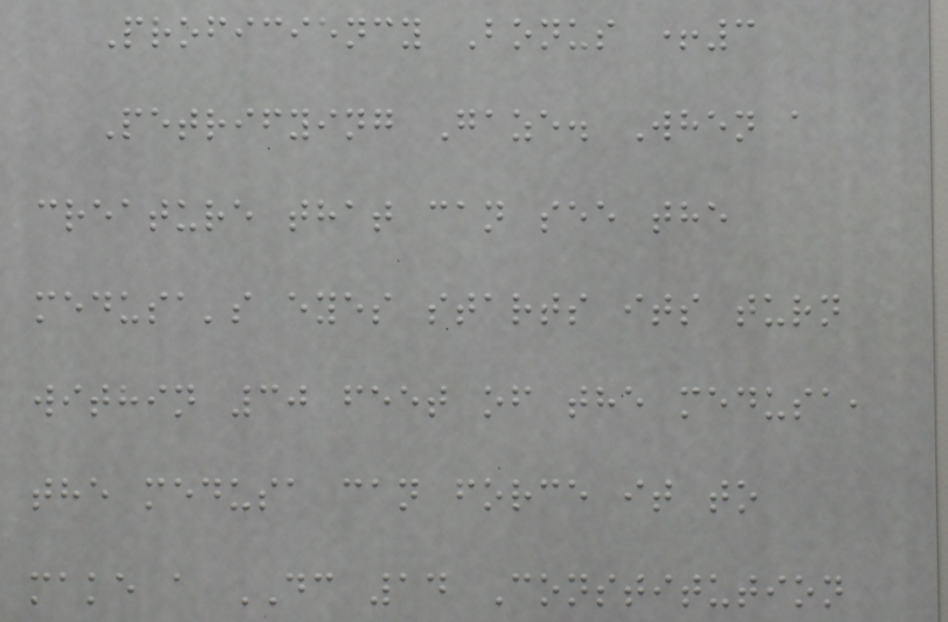Proficiency Bonus +3
Petrifying Gaze. When a
creature that can see the
medusa's eyes starts its turn
within 30 feet of the medusa,
the medusa can force it to
make a DC 14 Constitution
